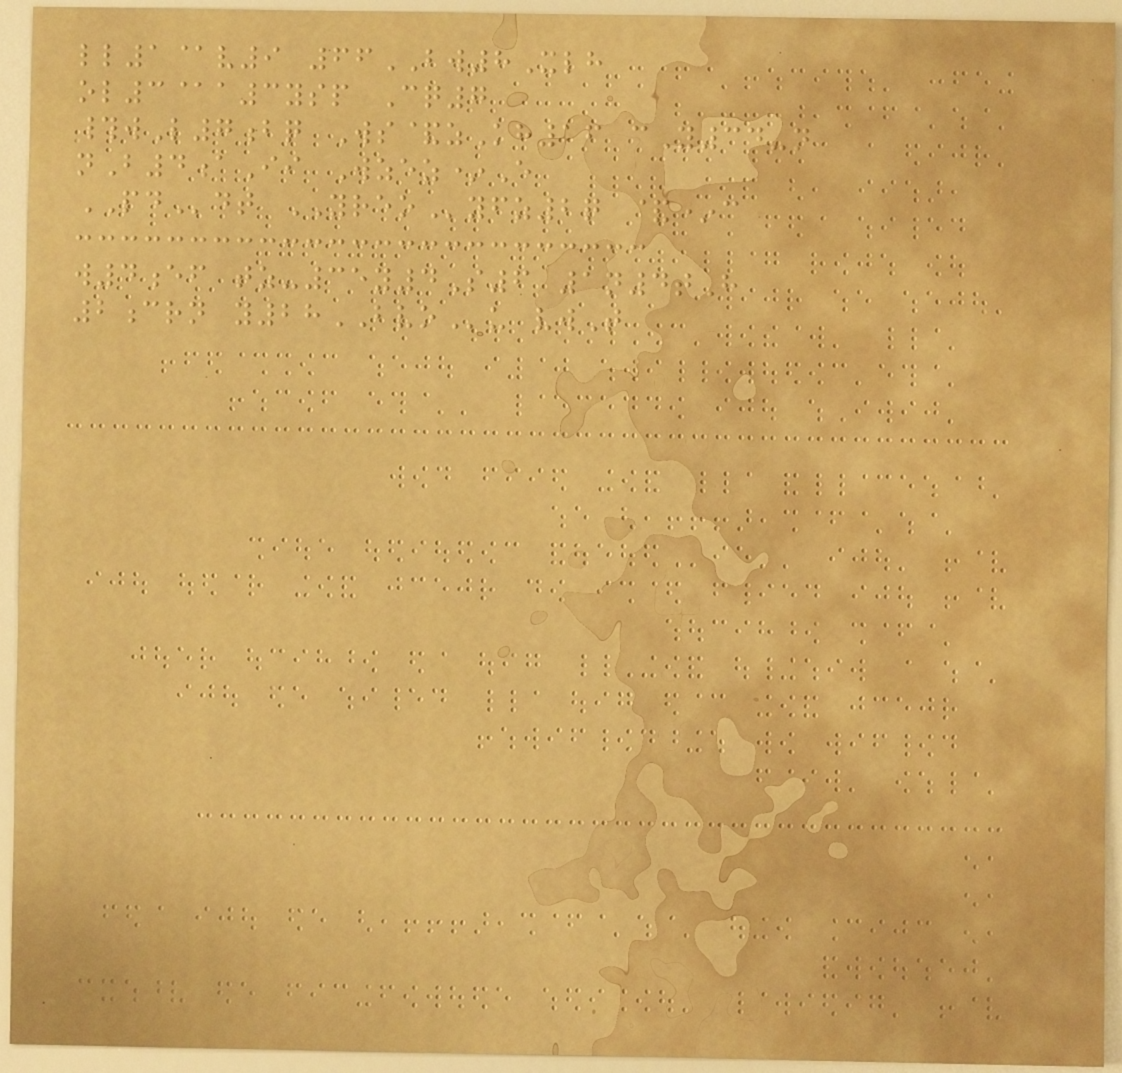ll1@v9 66BW8Xlh
ol3@a3ysp Cq7
#wL7bq Ws&zKh16 cY34-n
nB4aIi Wzez*E
PDdt YREOyfz2q &*c
w4ef tz-35y4S6 1n4tH
2crn y28BVOu vwT
